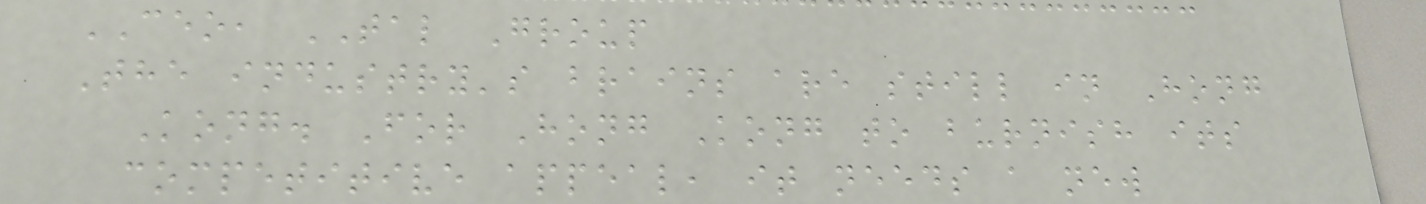CEO, TAL Group
The industry's brains are still in Hong
Kong. For Hong Kong to burnish its
competitive appeal, it needs a new
